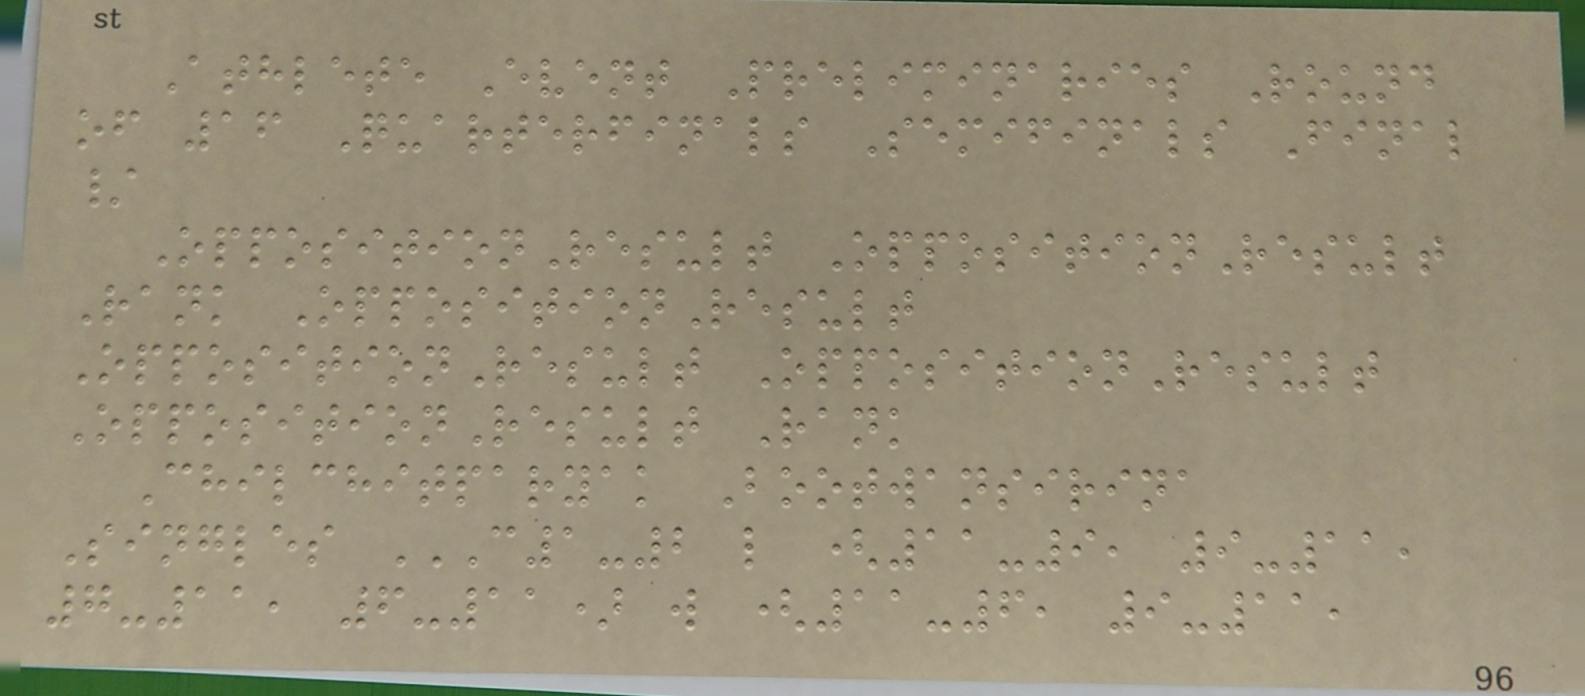Athlete Event Preliminaries Round
of 16 Quarterfinals Semifinals Final
/
OppositionResult OppositionResult
Rank OppositionResult
OppositionResult OppositionResult
OppositionResult Rank
Chilchitparyak Bootwansirina
Singles C1-2 L (11-9, 9-11,
7-11, 6-11) W (11-6, 9-11,
